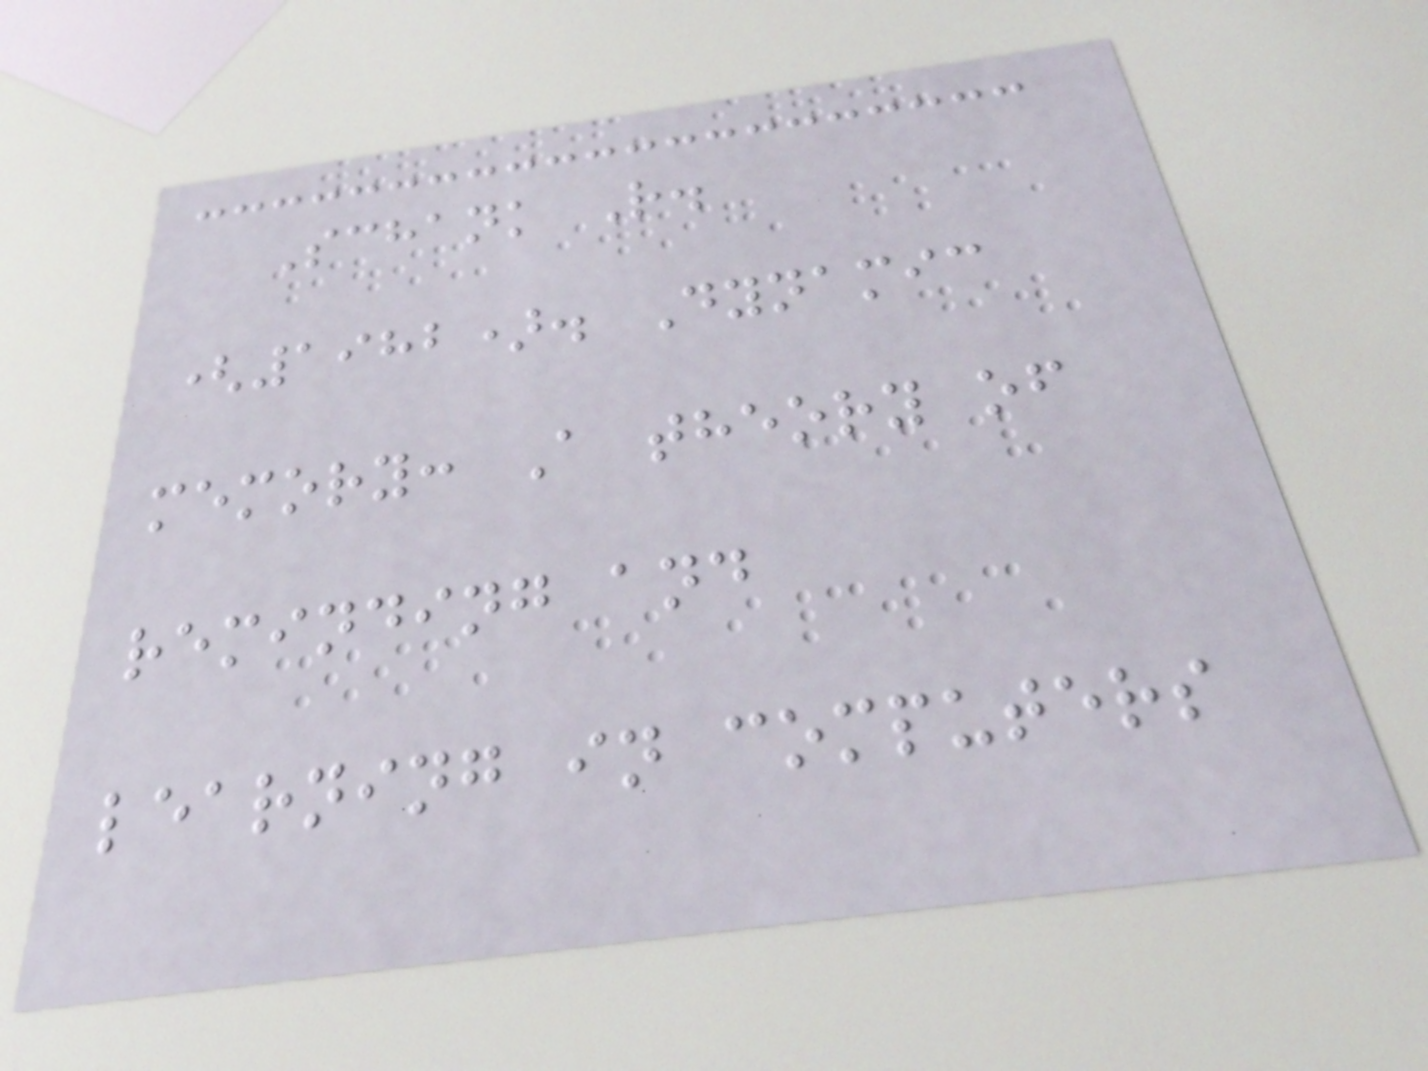Schank R.
(1982). Dynamic
memory: A theory of
reminding and
learning in computers
